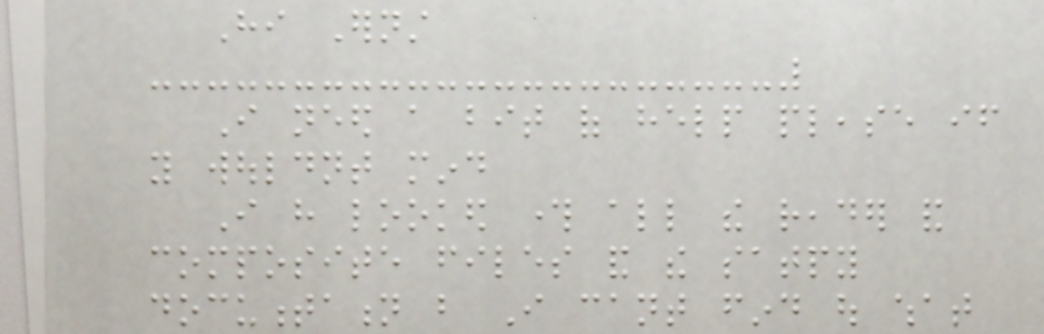Hi Ernst
I need a bit of help please if
you wouldnt mind
I have looked through all the reader and
composite files and the satpy
documentation but I cant find out what
